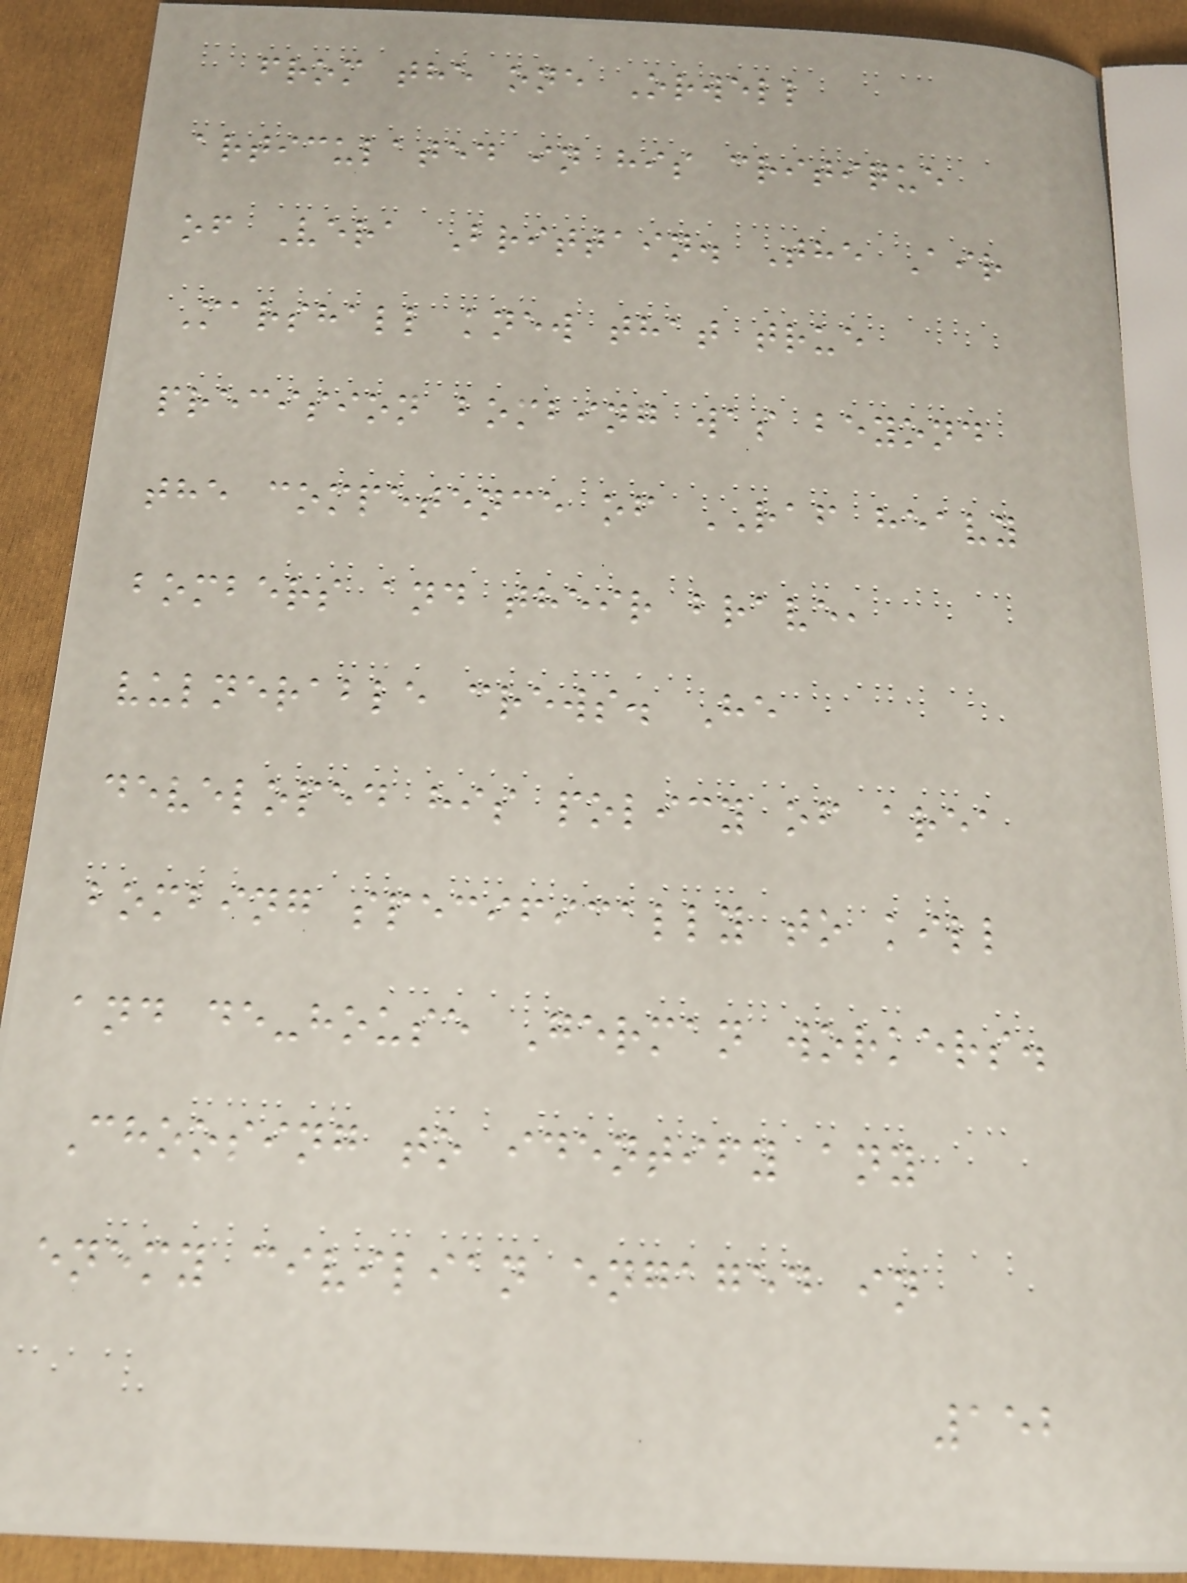from the one Orwell
articulated in his critique
of Vera Brittain. The Air
Marshall knew that true
precision bombing was beyond
the competence of RAF heavy
bombers and their brave,
vulnerable crews. He
developed his policy of area
bombing specifically to kill
and de-house German workers.
Choosing to identify any
enemy civilian engaged in
152
